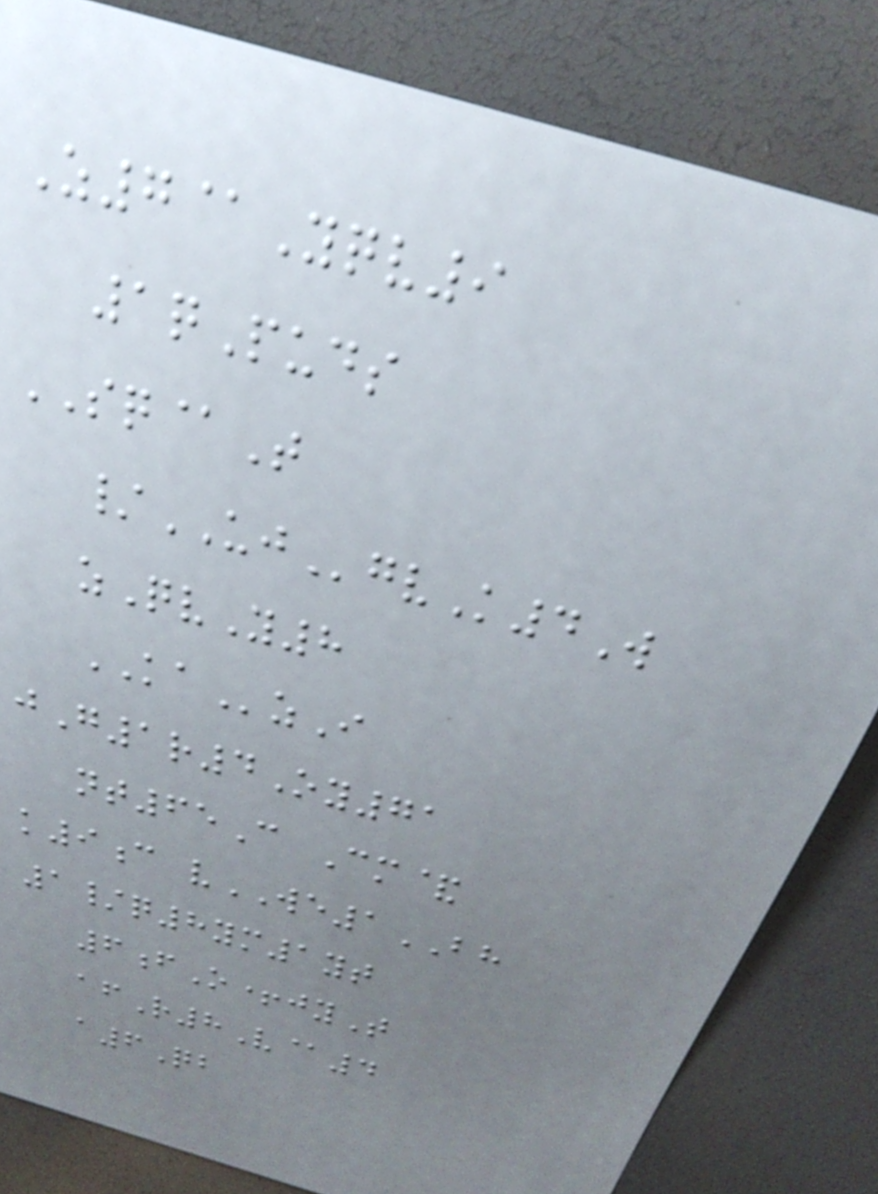Z7@Yqv9
1qPuds
SQ@T
/UJgvK4W
zQvY8
KAzI
jG1r4Oy71
nt65C Cm&
k9c vWE1BH
1/q8ym1yt
6fO+jyT
afR8V@4
a6Qb
